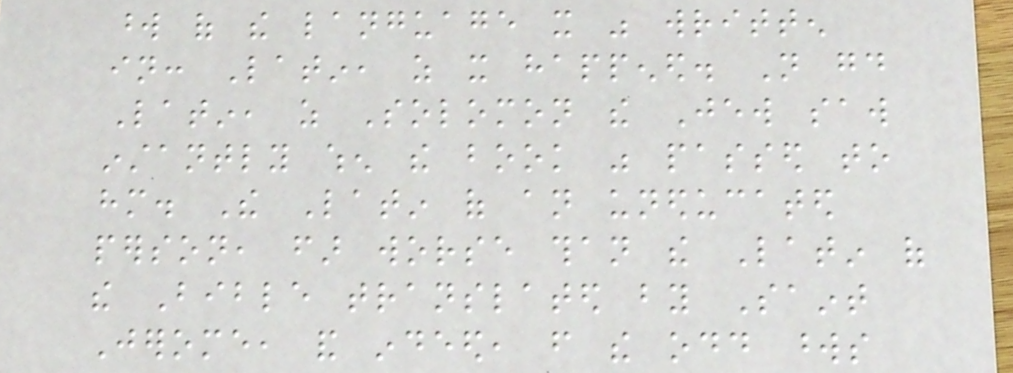word of the language it was written
in: Latin, as it happened. Not good
Latin, as Solomon the Jew saw
instantly when the book was passed to
him. The Latin of an uneducated
person, far worse than the Latin of
the Bible translated by Saint
Jerome, and indeed, from the odd words
